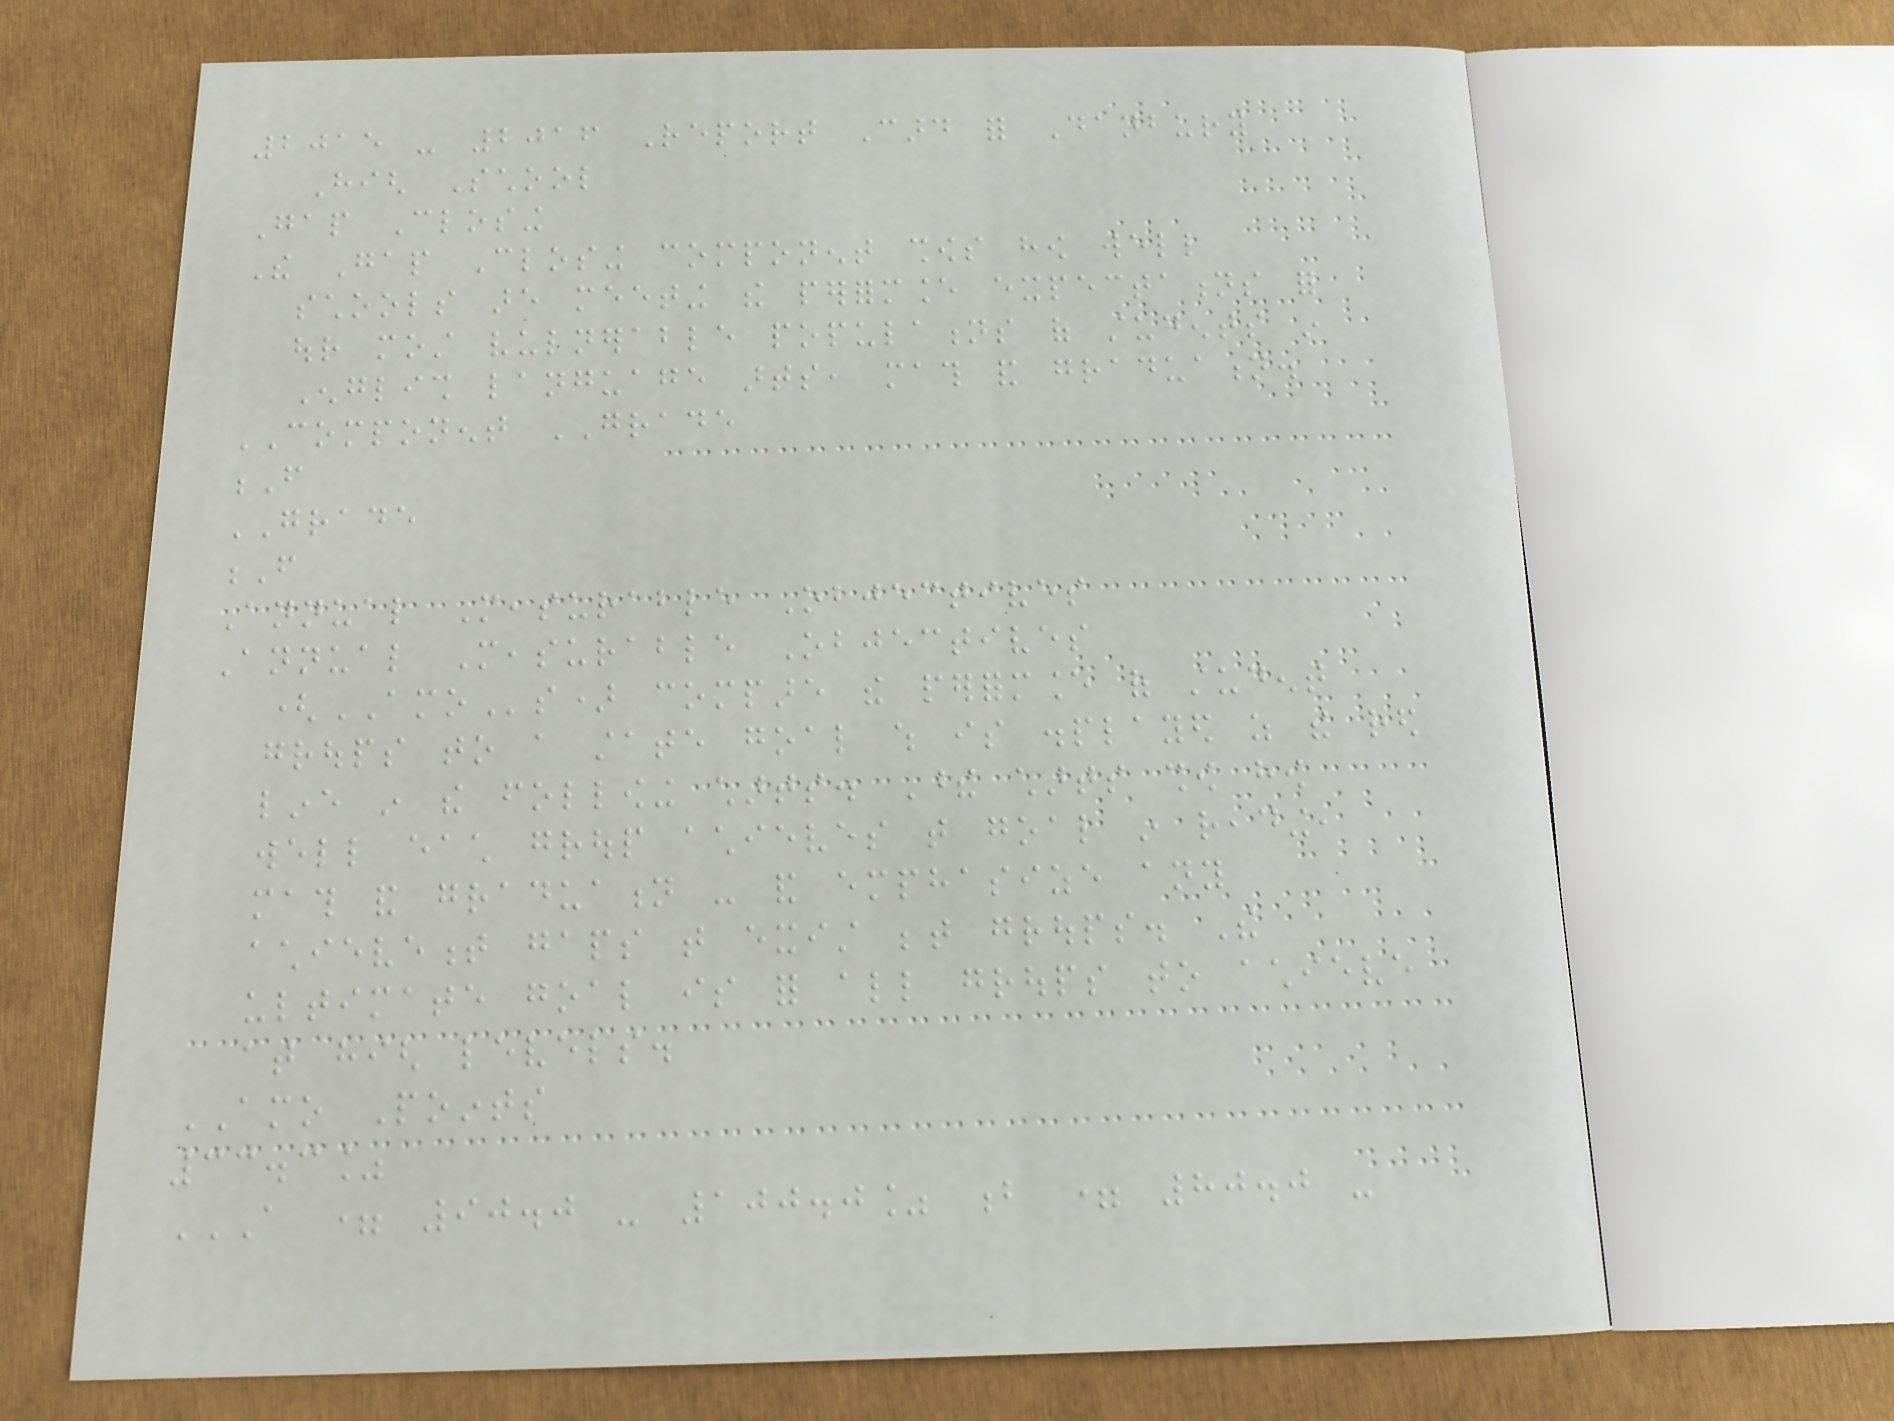2015 - 2016 Report Card for Danbury
High School
Gap Closing
The Gap Closing component shows how well
schools are meeting the performance expectations for
our most vulnerable populations of students in
English language arts, math and graduation.
COMPONENT GRADE
F
GRADE
F
Annual Measurable Objectives
Annual Measurable Objectives
(AMOs) compare the performance of student
groups to a state goal which is displayed as the red
line in the following charts. These charts show how
well each group achieves that goal in reading,
math and graduation - and emphasize any
achievement gaps that exist between groups. The
ultimate goal is for all groups to achieve
at high levels.
AMO Points
33.3%
A = 90.0 - 100.0% B = 80.0 -
